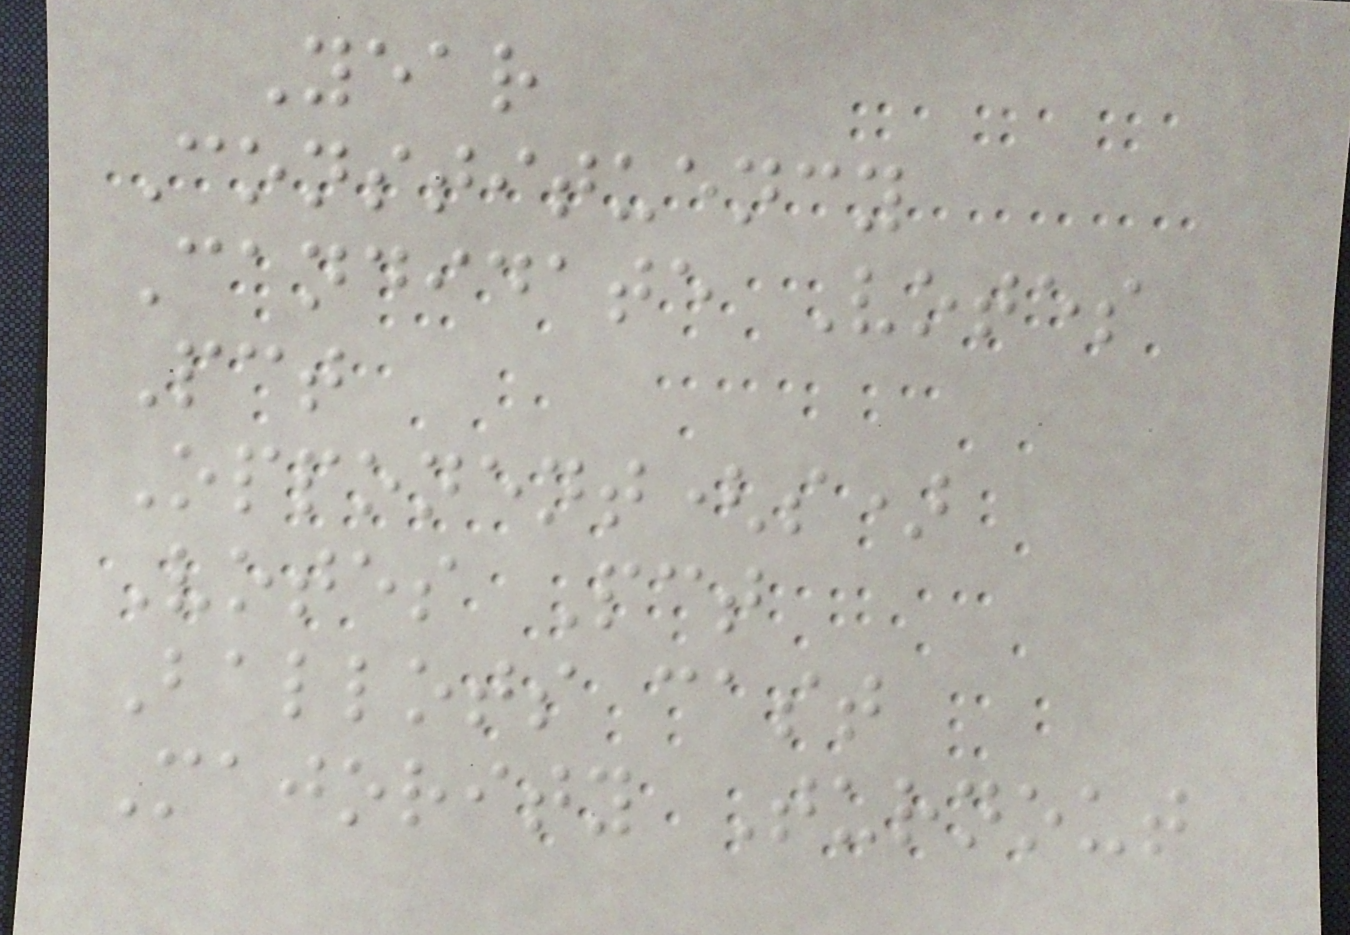Year
Constituency
Candidate Votes
Pct
Opponent(s)
Votes Pct
Ballots cast
Majority Turnout
